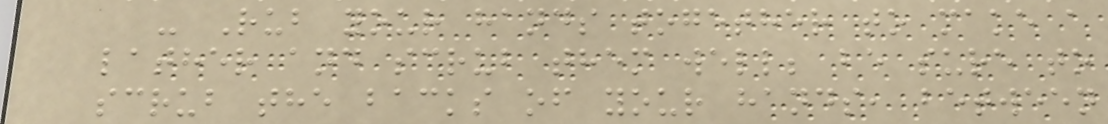- Rub your hands together to make a
lather and scrub them well; be sure to
scrub the backs of your hands, between
